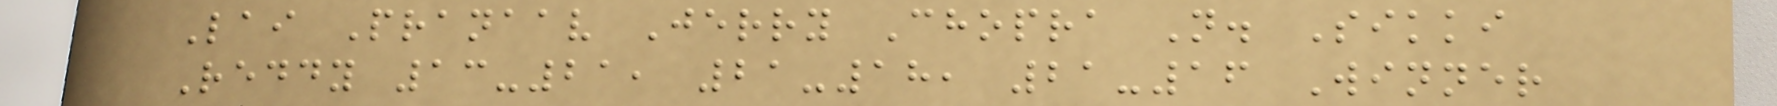Lai Pranaav Jerry Chopra N. Sikki
Reddy 13-21, 21-18, 21-16 Winner
